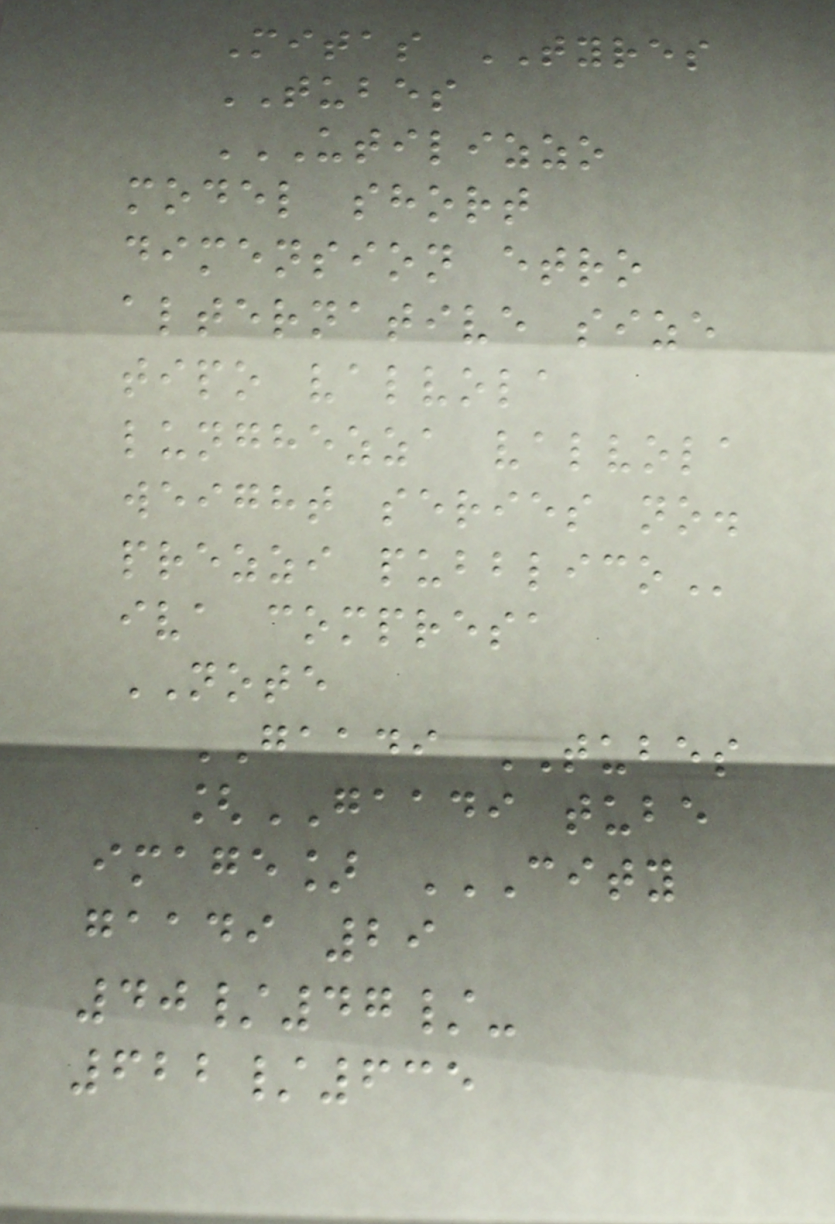Mitas TYRES
TUBES
UTILIZZO
MODEL SHORT
DIMENSION ETRO
ALTERNATIVE SIZE
TIPO VALVOLA
LUNGHEZZA VALVOLA
WEIGHT SERIES NO.
PREZZI PUBBLICO
iva compresa
NOTE
GAADI TUBES
[GAADI tube
image] CITY
GAADI 29
40/47/-
622/635
